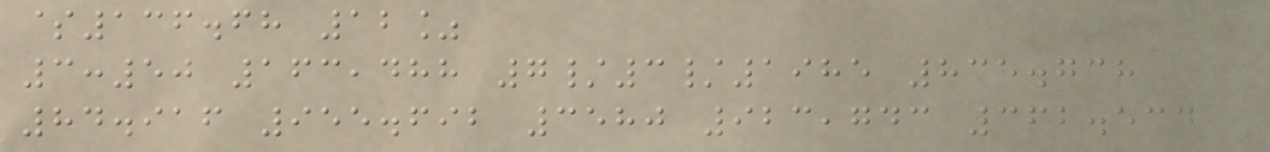$136.68 12%
3:50 163,488 7/3/1985 835.738
84.916 955.692 3580 923,743 362.534
